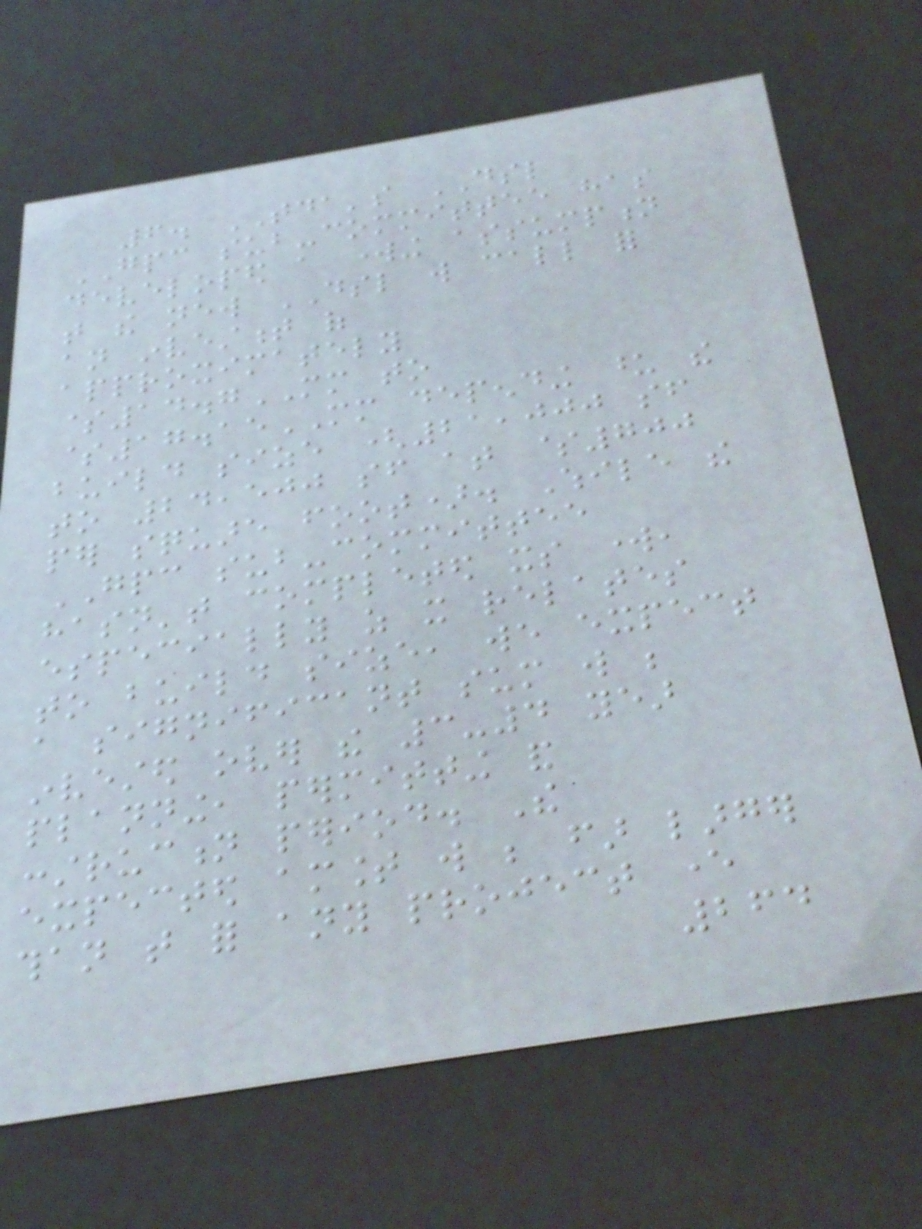6. TDA's DSL
GPC sub-committee has
developed a working assumption
that the new DSL will call for
an investment of
approximately
$14.7MM to
$17.15MM depending upon the
build size (21,000 sf
to 24,500 sf at $700
per square foot). While the
GPC sub-committee
hasn't completed its work,
especially as it relates
to build size, we expect
a significant sum will be
invested over the 3-4 year
planning, permitting and
construction period. The
expected amount will be far larger
than that for any project ever
264
